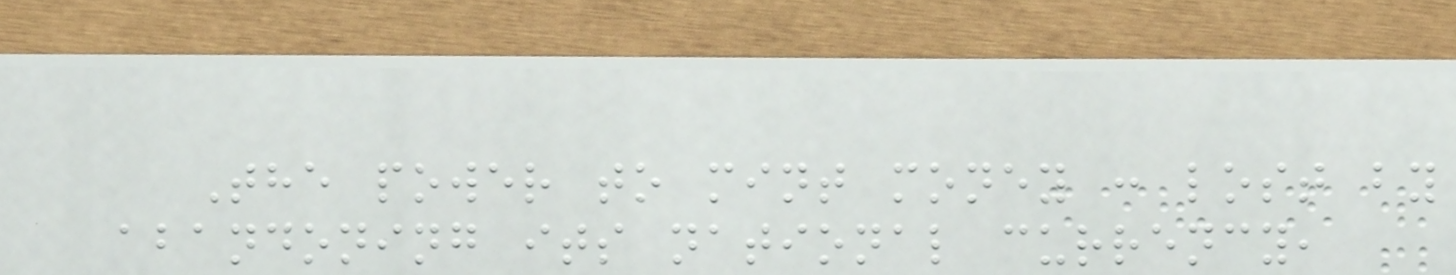The power to mint money : lost by
abandoning its national currency,
